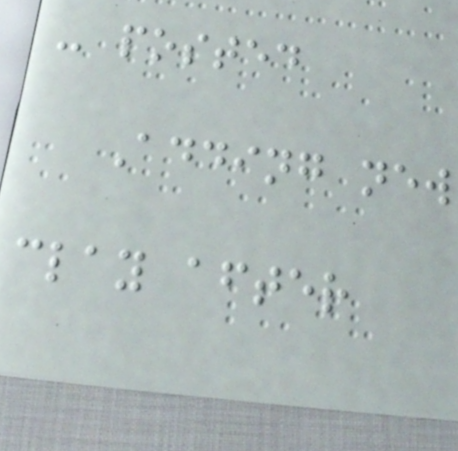- posted
Adding new
clay after
